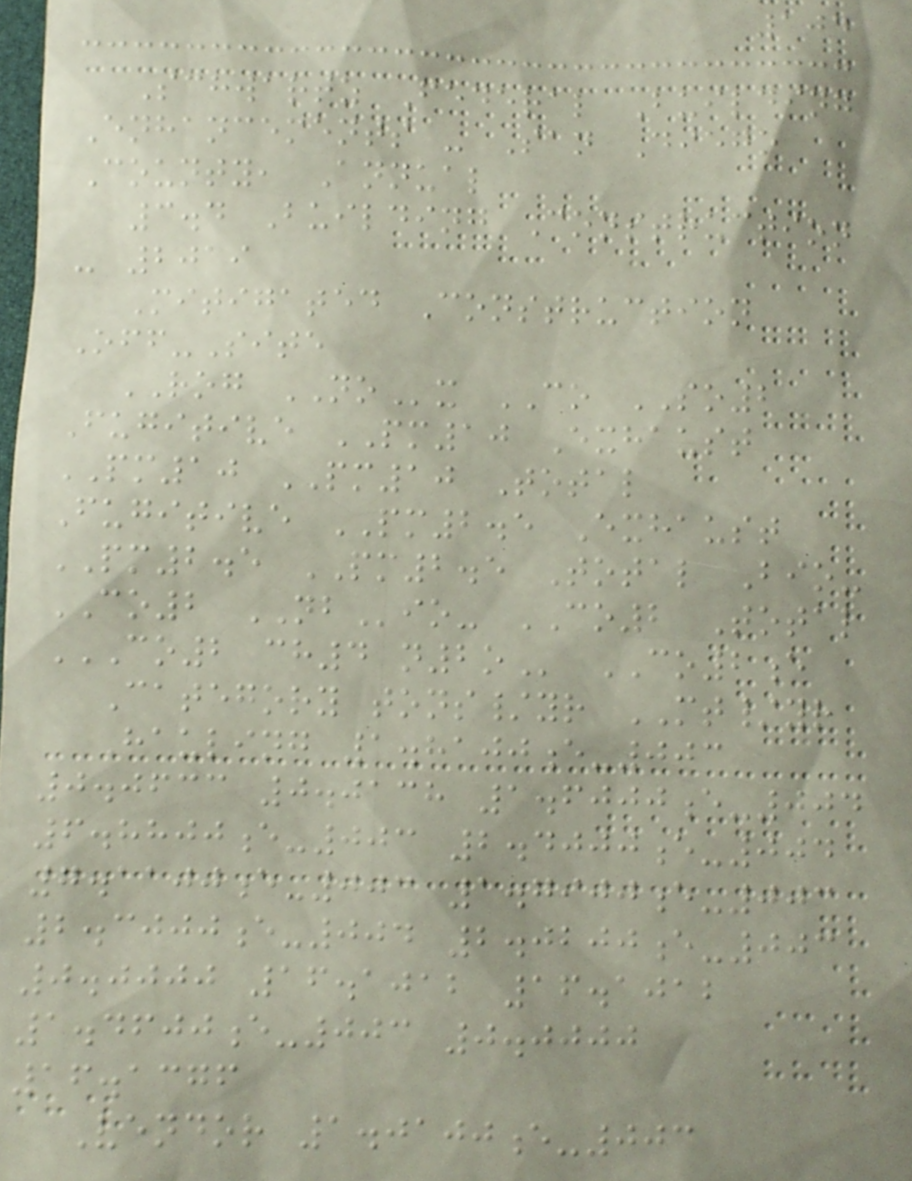104
Schwartz Federal Building
Enhancements - San Diego
County, Annual
3.4 Building Construction
- 2019
Mitigated Construction
Off-Site
ROG NOx CO SO2
Fugitive PM10 Exhaust
PM10 PM10 Total
Fugitive PM2.5 Exhaust
PM2.5 PM2.5 Total Bio-
CO2 NBio- CO2 Total
CO2 CH4 N2O CO2e
Category tons/yr MT/yr
Hauling 1.8100e-003
0.0633 0.0138 1.6000e-004
6.8800e-003 2.4000e-004
7.1100e-003 1.7900e-003
2.3000e-004 2.0200e-003
0.0000 16.1012 16.1012
1.4600e-003 0.0000
16.1376
Vendor 1.0100e-003
